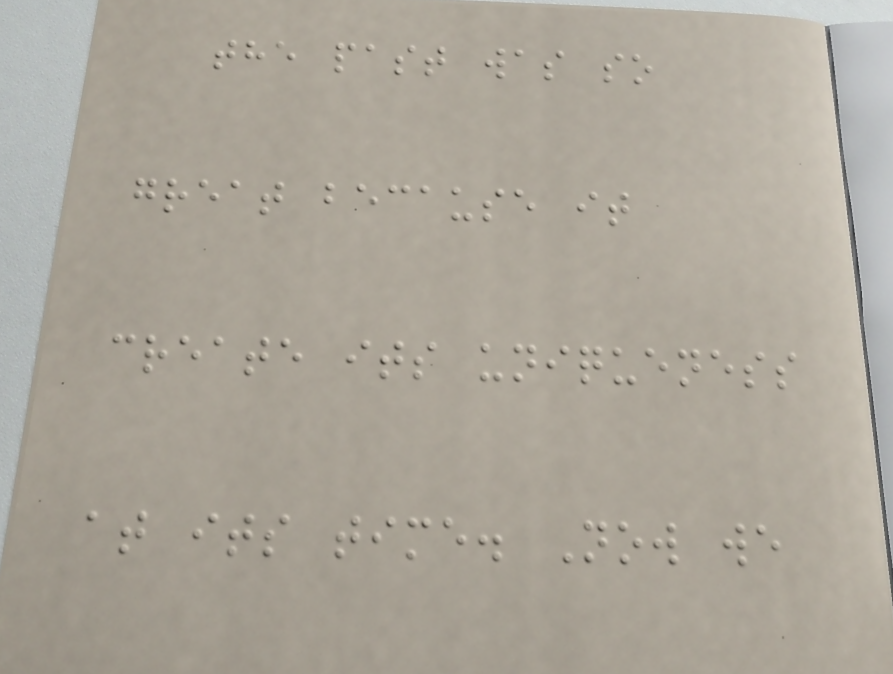the past was so
great because it
create its uniqueness
at its time. Now we
